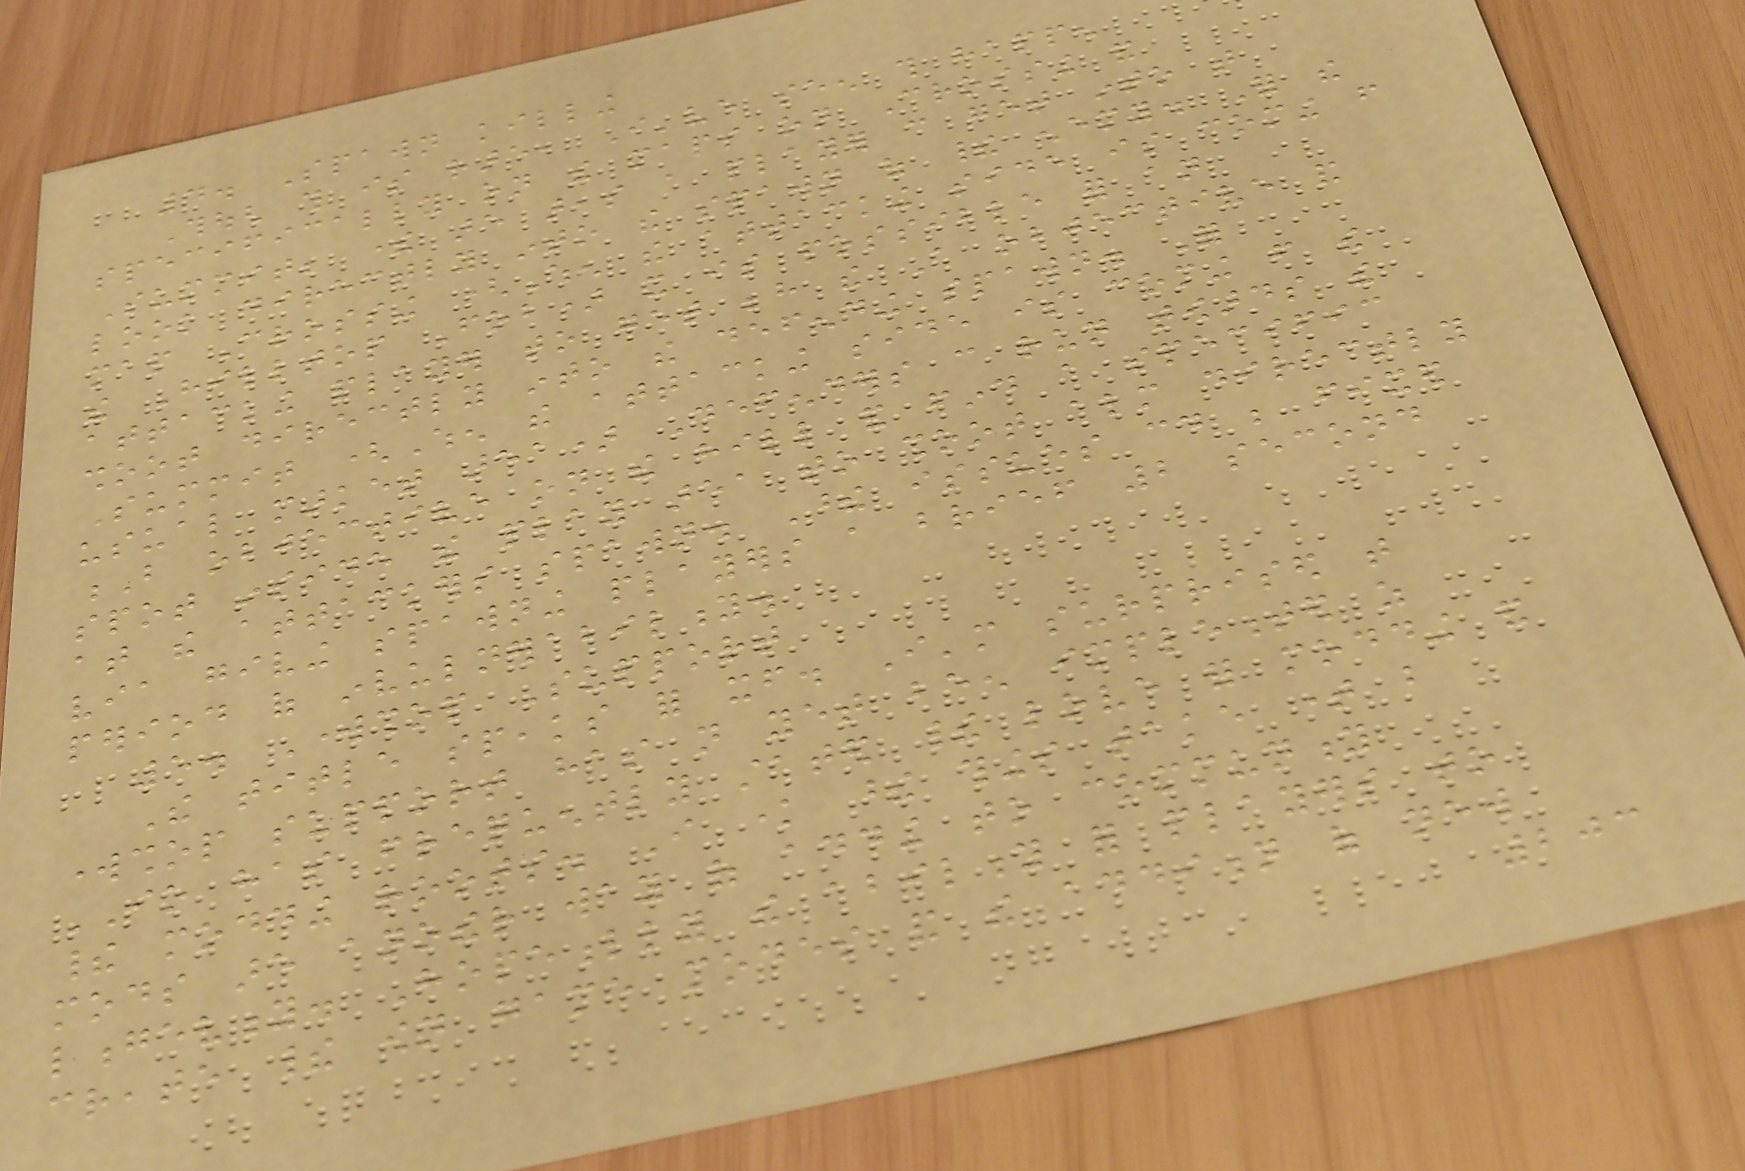4. Spawn killing
Though this is rare, I've seen this happen
specifically on the maps on Crossing and
Summit; there are areas a player can get into that
look directly into the spawn of their enemy. For the
map Crossing (When the attacking side is coming from
the Hilltop Fob) it is possible for an
attacking player to get behind the A objective and
shoot directly into the defending spawn. For
Summit (When the attacking side is coming from the
usual market area) Defenders can run towards the
B objective on the hill and find a specific
spot inside the play area to shoot almost directly
at the attackers spawn. These issues could be fixed
via giving spawning players a brief 2 second
period of invulnerability.
5. Workshop Support
The title speaks for itself. I'm surprised that
workshop support has not yet been implemented as
IO has frequently stated their love for modding and
their modding roots. I know these things take time but
mods are another way of adding to community
longevity. Hopefully the ability for players to
create their own game modes and the addition of new
203
